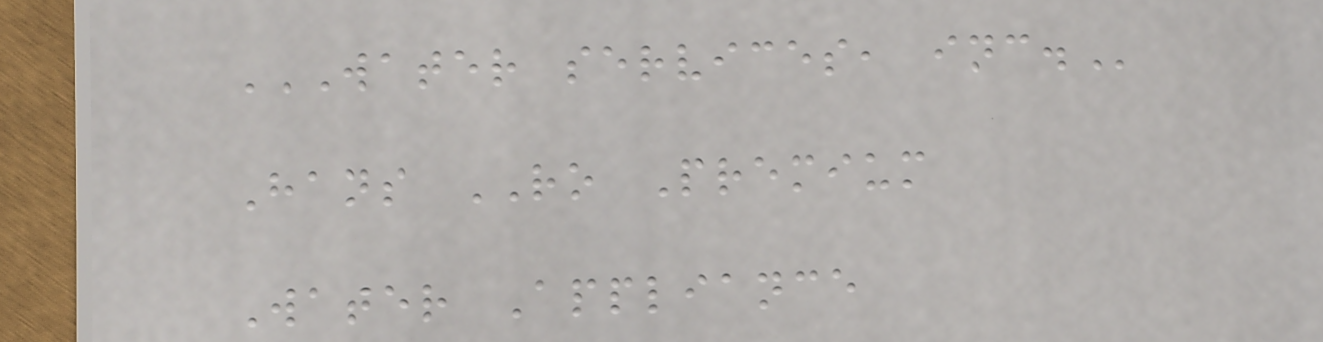WATER SERVICES, INC.
Hans RO Premium
Water Appliance
